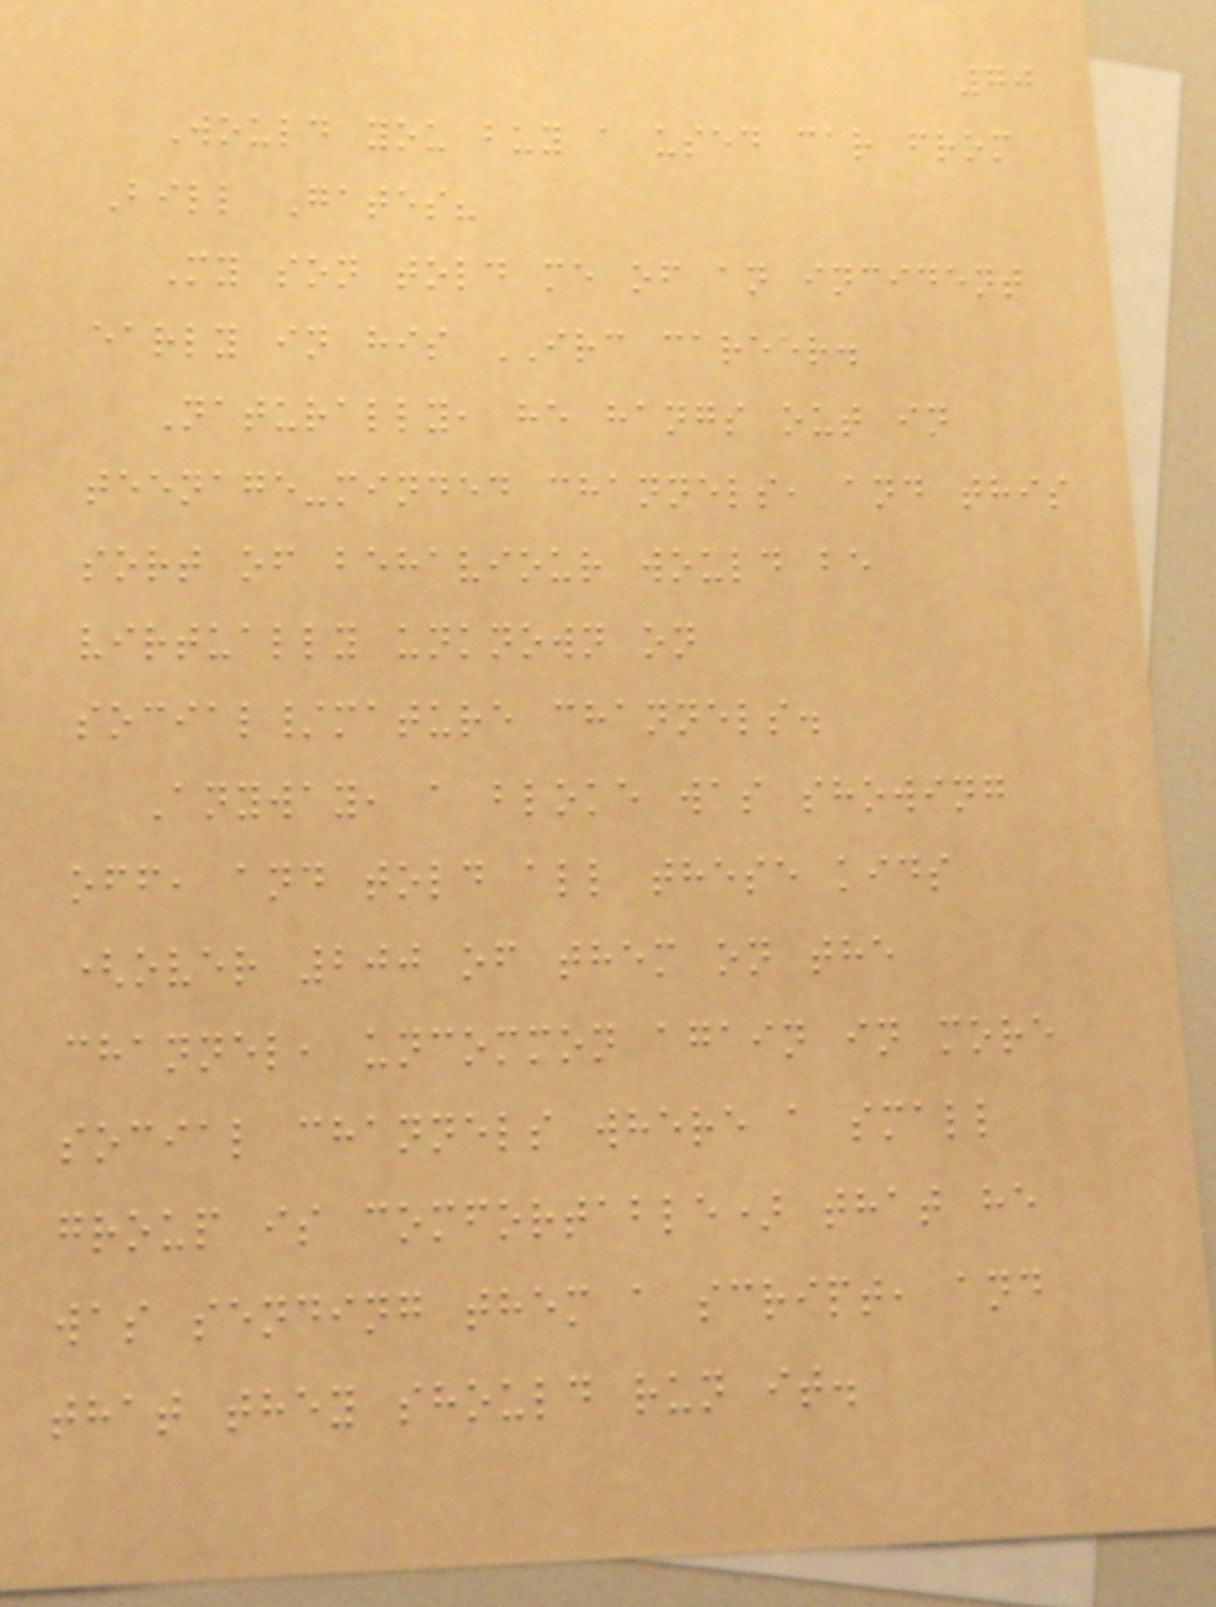70
Would you buy a used car from
Bill Gates?
My son told me of an incident
early in his IRC career.
Naturally, he hangs out in
teenage-minded channels, and this
sort of behaviour would be
virtually unknown on
social/mature channels.
Anyway, a bloke was showing
off, and told all these kids
(over 200 of them on the
channel, uncommon again in more
social channels where a small
group is comfortable) that he
was sending them a script, and
that they should run it.
